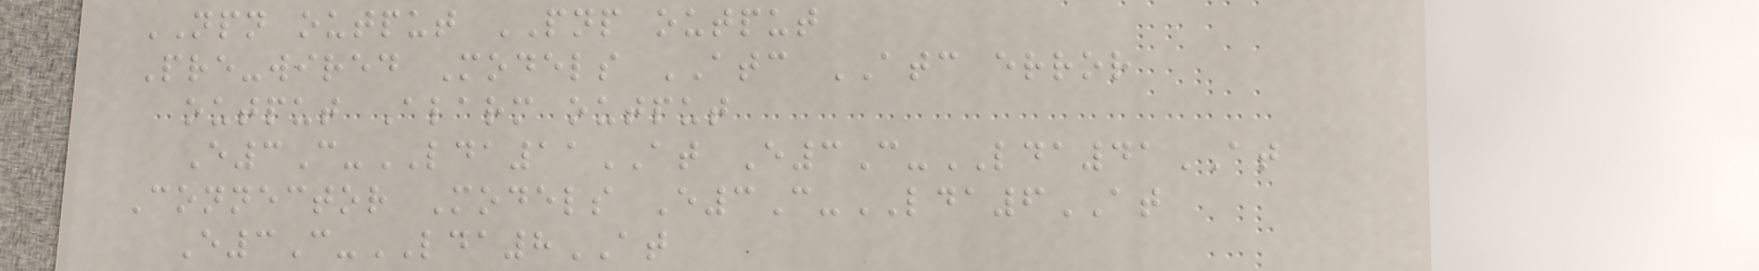NPN output PNP output
Pre-wired Models ATC ATC error
output Alarm output
E3C-LDA11AT E3C-LDA41AT
Connector Models E3C-LDA6AT
E3C-LDA8AT
